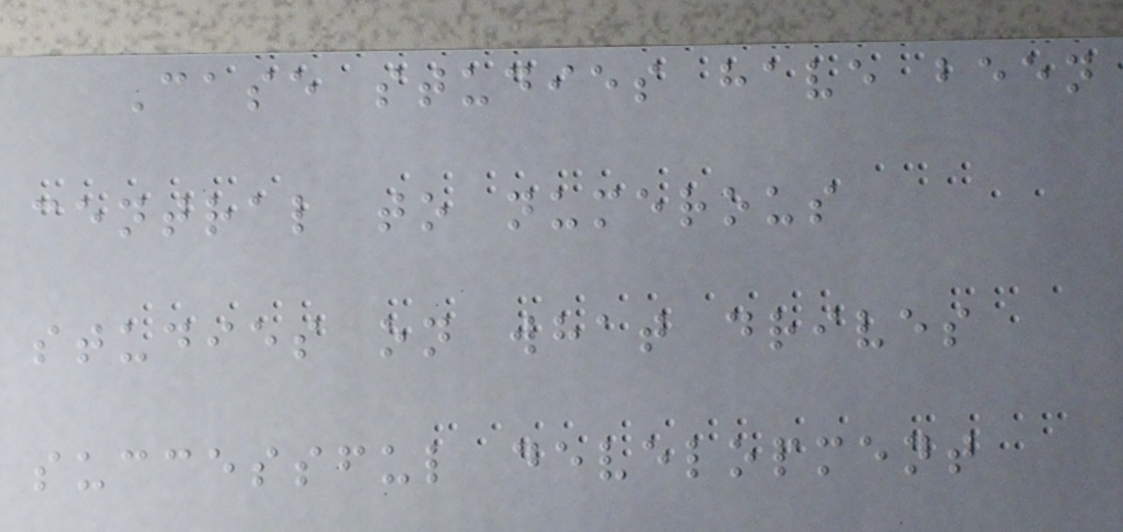Case studies have been
central to numerous
studies on what drives
successful development
